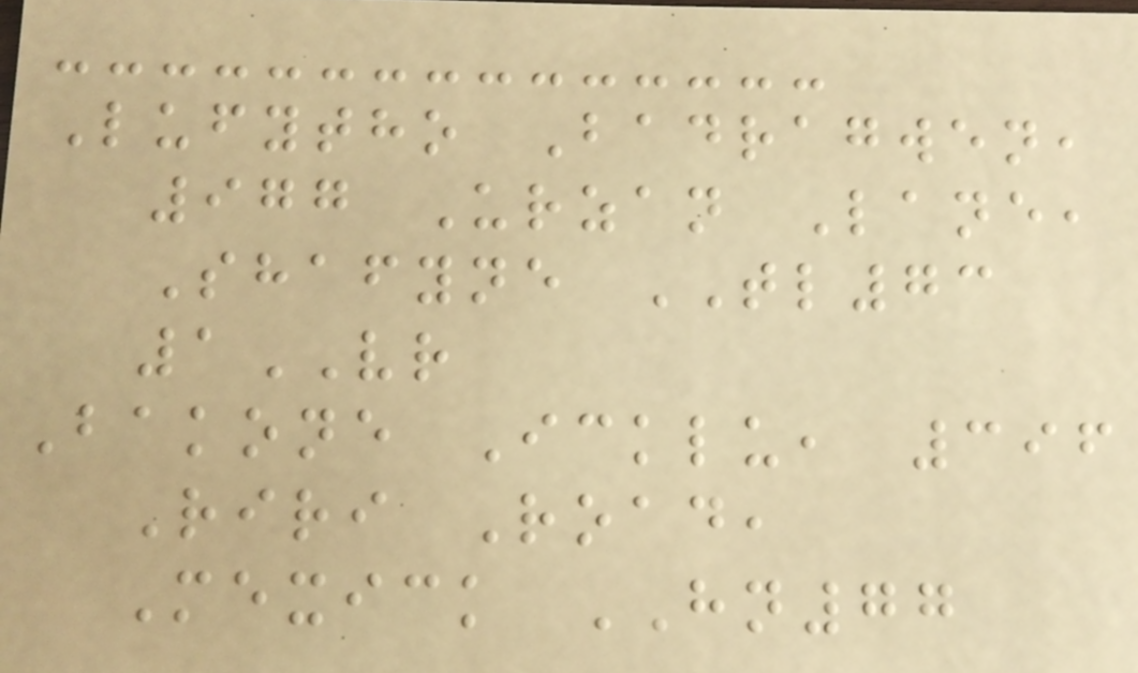Lufytho Badragwen,
977 Urzan Lane,
Shafyne TL73
1VR
Bakone Icklu, 396
Riri Road,
Mexick HN77
